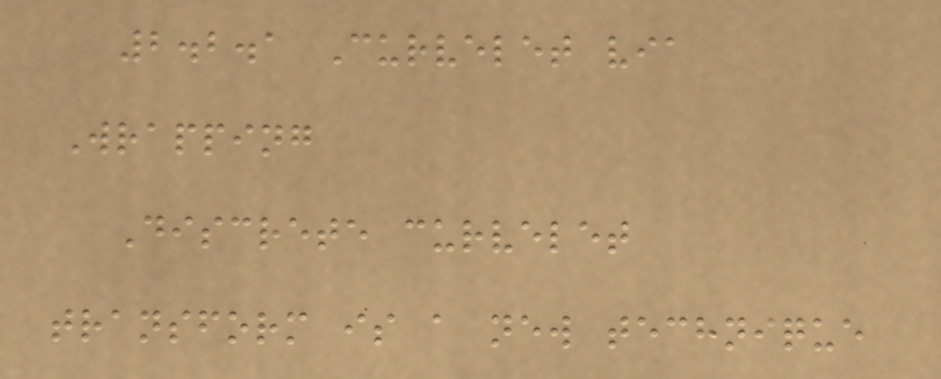2.2.1 Curvelet via
Wrapping
Discrete curvelet
transform is a new technique
